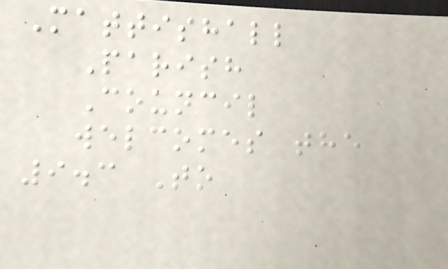Mattishall
Parish
Council
welcomes the
9.3 To
